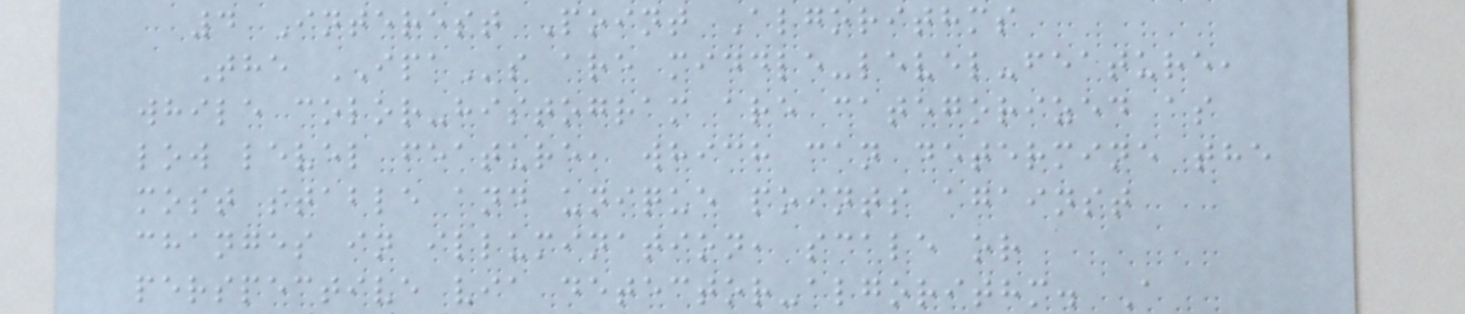4 Interest Point Algorithms
The IPAs are middle-level-feature,
while color-histogram are categorized as
low level feature, which can determine the
most stable and unique points against
changes in illumination, scale or
perspective via detector-algorithm. A
